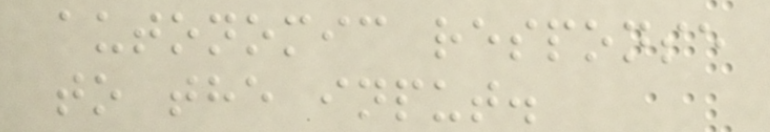autonomic response
to the input.
